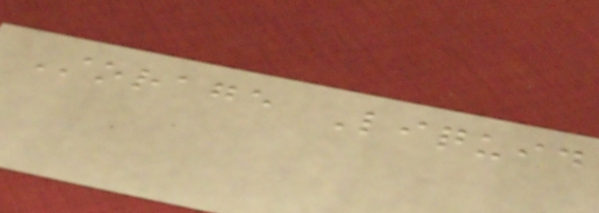Storage Liquid
